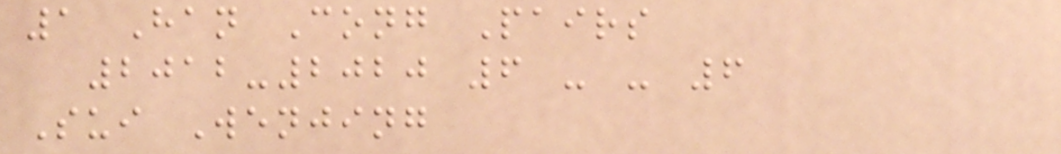1 Han Cong Pairs
2012-2020 6 - - 6
Sui Wenjing
